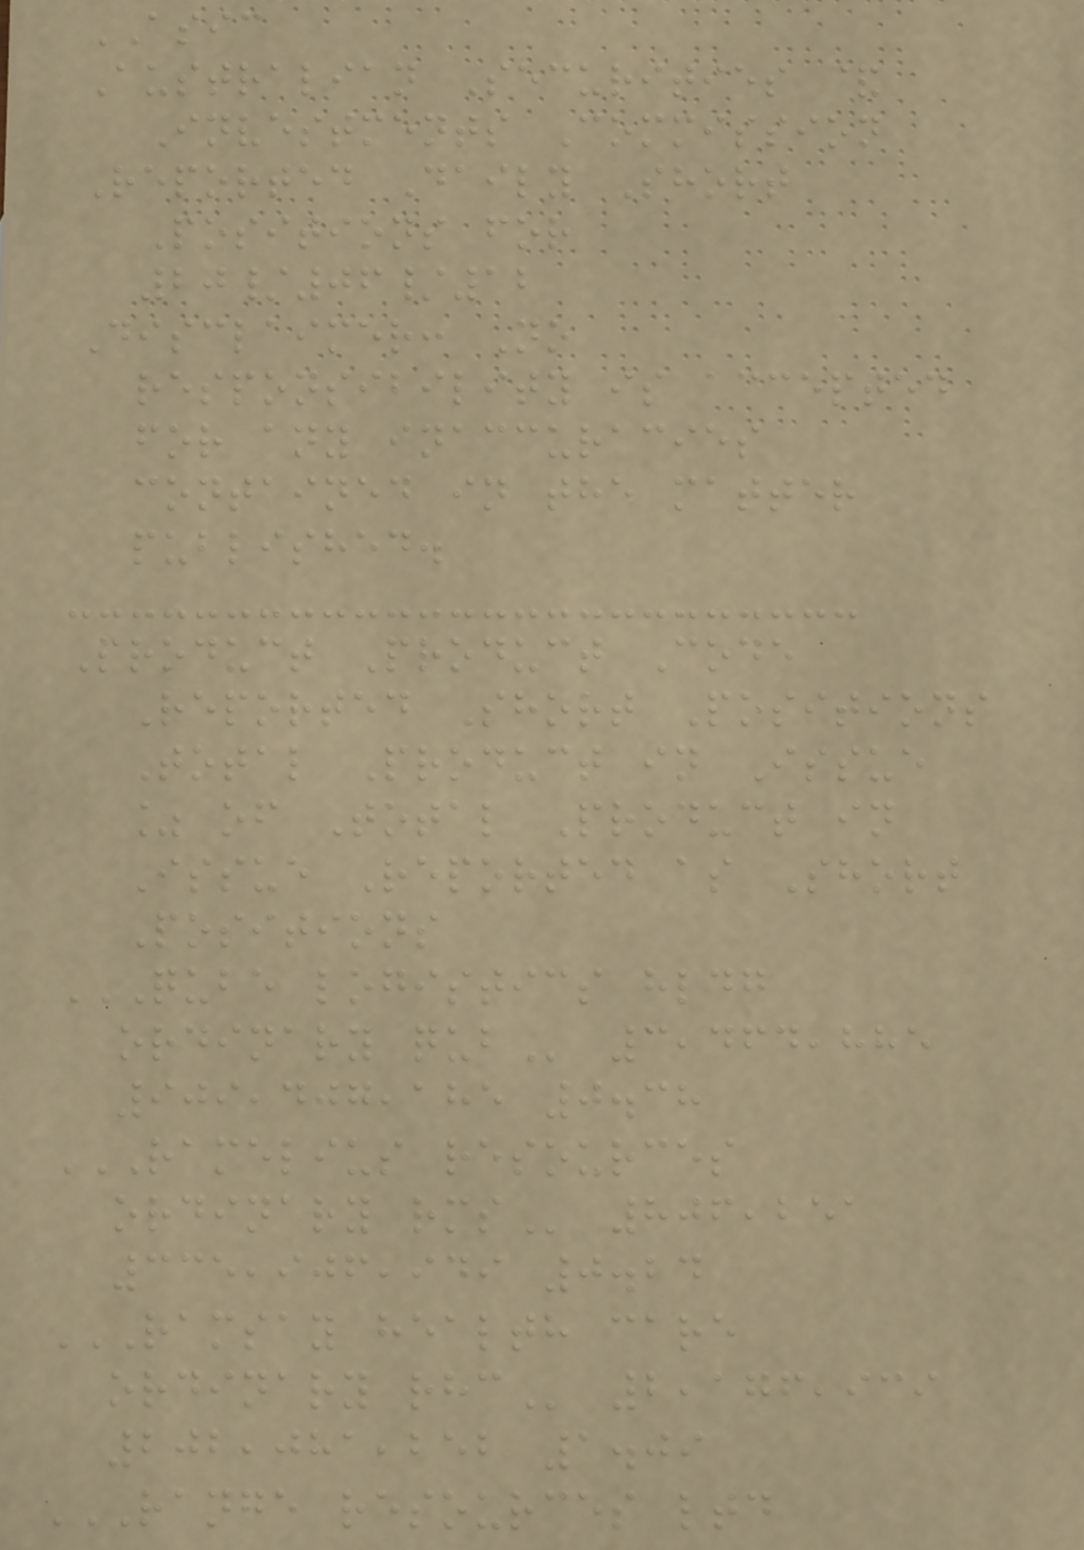ASIC
Australian Securities &
Investments Commission
Reported Daily Short
Positions for
20/06/12
Disclaimer: No
responsibility is accepted
for any inaccuracies
contained in the matter
published.
Product Product Code
Reported Short Positions
Total Product in Issue
% of Total Product in
Issue Reported as Short
Positions
QUBE LOGISTICS HLDG
ORDINARY QUB 3,464,885
909,407,185 0.38
RAMELIUS RESOURCES
ORDINARY RMS 806,251
335,906,949 0.24
RAMSAY HEALTH CARE
ORDINARY RHC 2,176,939
202,081,252 1.09
RANGE RESOURCES LTD
